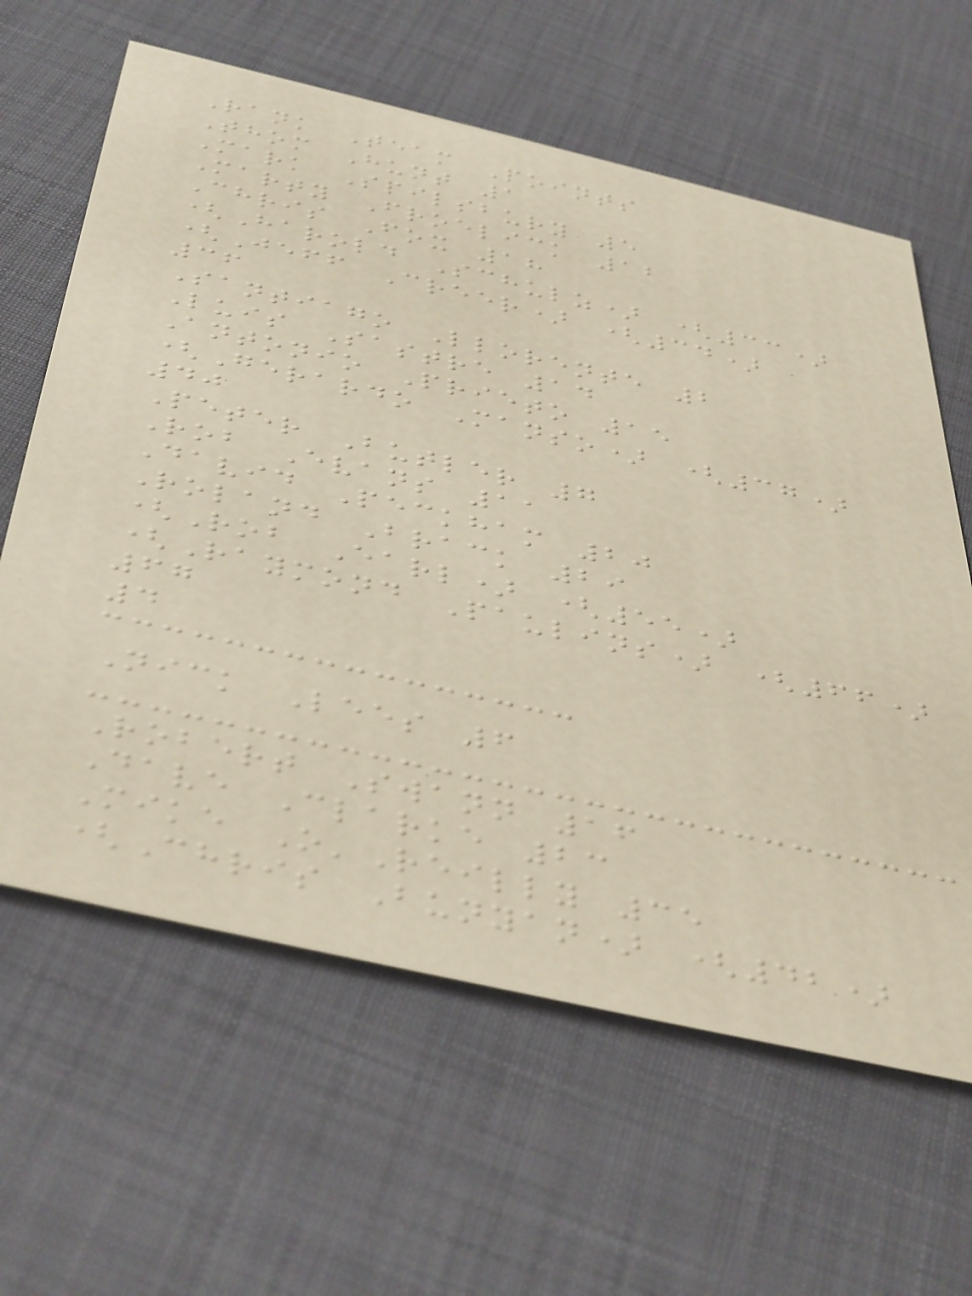Rank Team Points
Thom Hunt 1
Mark Spilsbury 5
Marty Froelick 12
Chris Fox 18
(Harold Schulz) (33)
(Jeff Creer) (34)
36
Santiago Llorente 2
Luis Sastre 14
Antonio Prieto 15
(Gerardo Manso) (37)
40
Peter Butler 7
Rob Evans 11
David Peckham 20
Roland Brack 29
(Rob Earl) (55)
(Raymond Paulins) (66)
67
4
Nick Lees 6
Robert Swann 16
Dave Clarke 23
Mike O'Reilly 35
(Chris Bunyan) (42)
